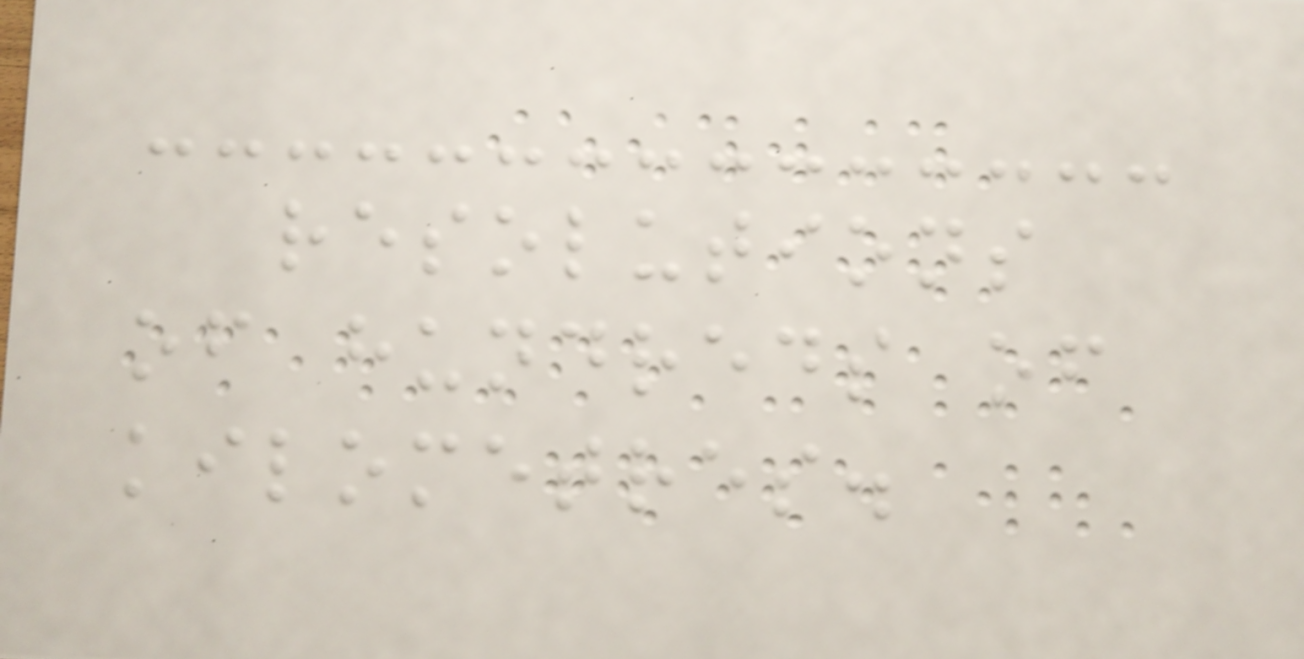resolutions
of hundreds of
kilometres.
